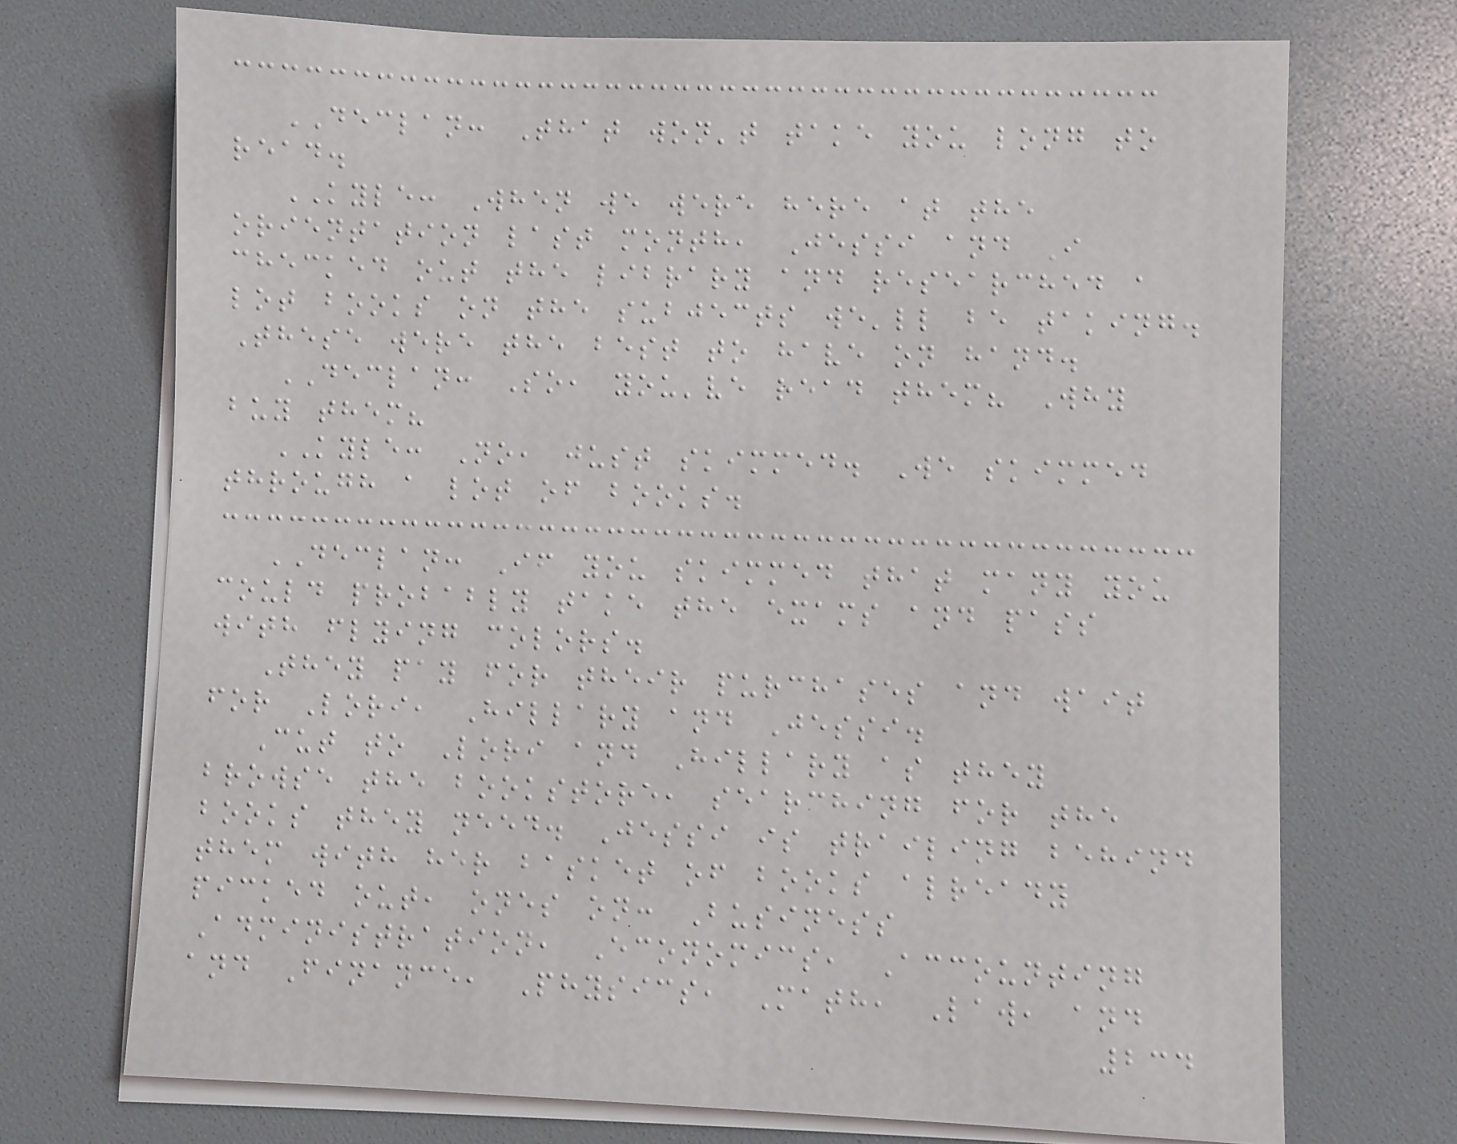DECLAN: That won't take you long to
read.
KYLE: When we were here at the
orientation last month, Jessi and I
checked out the library and researched a
lot books on the subjects we'll be taking.
These were the best to have on hand.
DECLAN: So, you've read them? Why
buy them?
KYLE: No, just skimmed. We skimmed
through a lot of books.
DECLAN: If you skimmed that many you
could probably take the exams and pass
with flying colors.
They pay for their purchases and wait
for Lori, Hillary and Jessi.
Cut to Lori and Hillary as they
browse the bookstore, searching for the
books they need. Jessi is trailing behind
them with her basket of books already
picked out, ones on: Business
Administration, Economics, Accounting
and Finance, Physics, Math, Law, and
234
